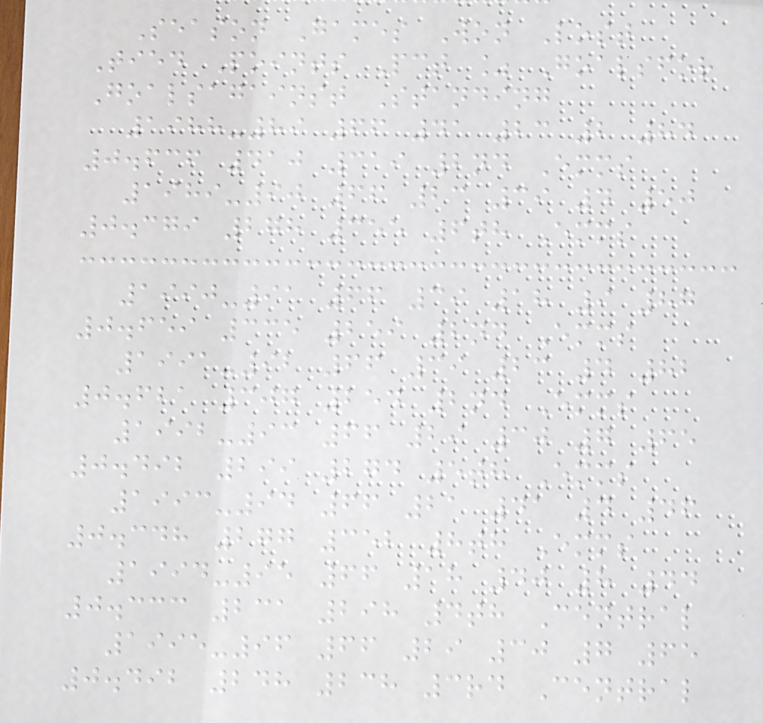Season Games Won Lost
Tied Points Pct % Goalsfor
Goalsagainst Standing
1988-89 66 41 23 2 84
0.636 410 319 2nd Emms
1989-90 66 23 39 4 50
0.379 278 355 6th Emms
1990-91 66 39 18 9 87
0.659 335 259 2nd Emms
1991-92 66 39 23 4 82
0.621 307 254 2nd Emms
1992-93 66 29 30 7 65
0.492 299 274 5th Emms
1993-94 66 21 41 4 46
0.348 277 352 8th Emms
1994-95 66 18 40 8 44
0.333 231 298 4th Central
1995-96 66 29 30 7 65
0.492 248 238 3rd Central
